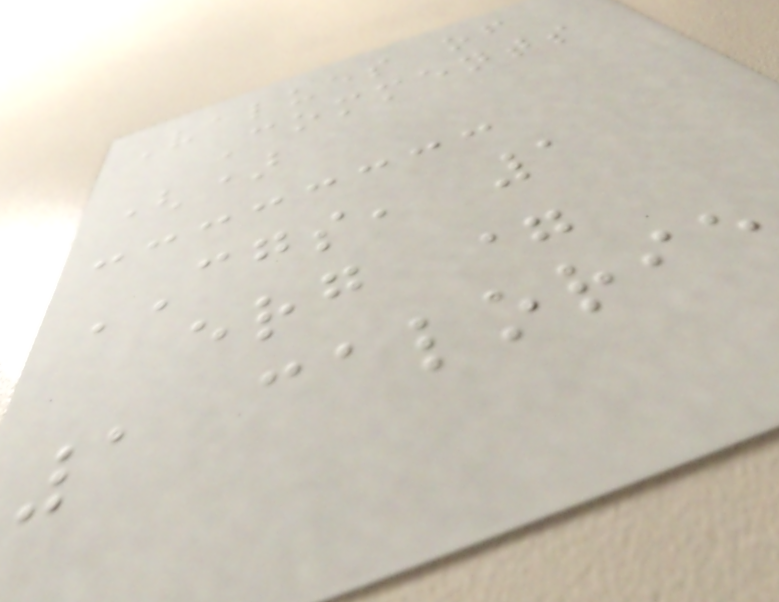Values of
Comments
()
CGS, 1
erg =
1 calorie
